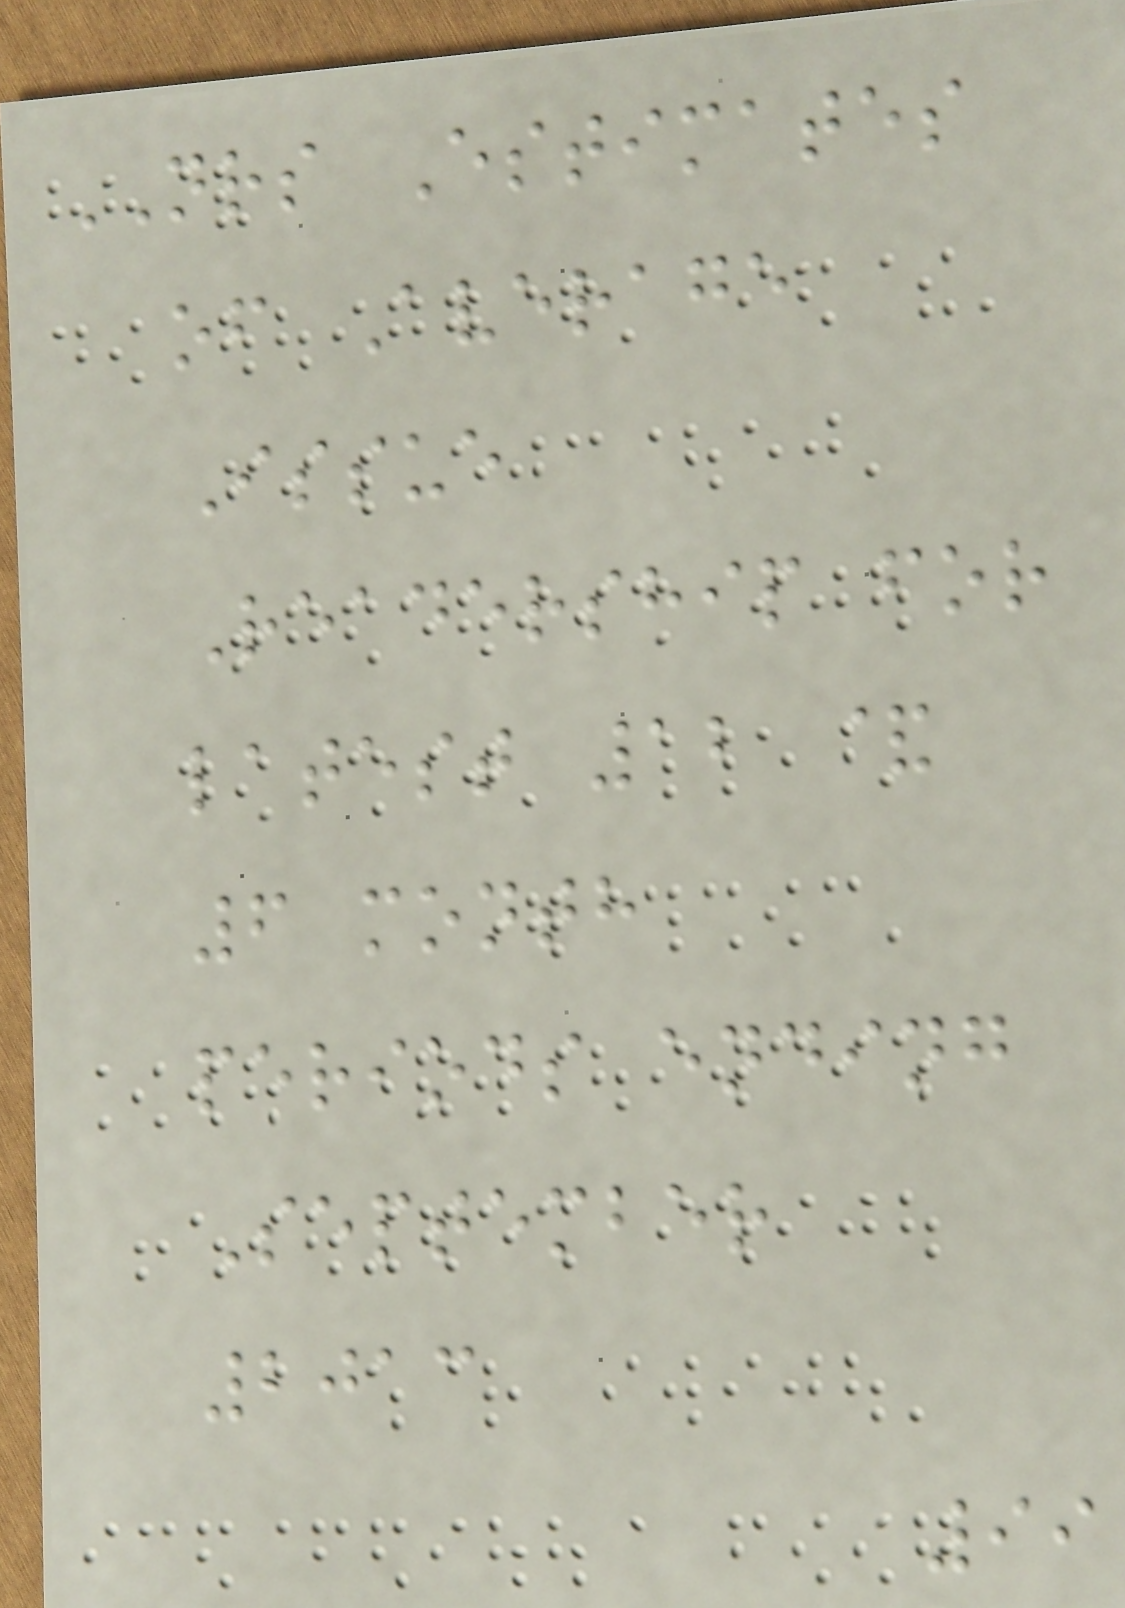NRS Estimates
of Average
Issue
Readership for
latest 12 &
6 month
periods ending
September
2013
99
